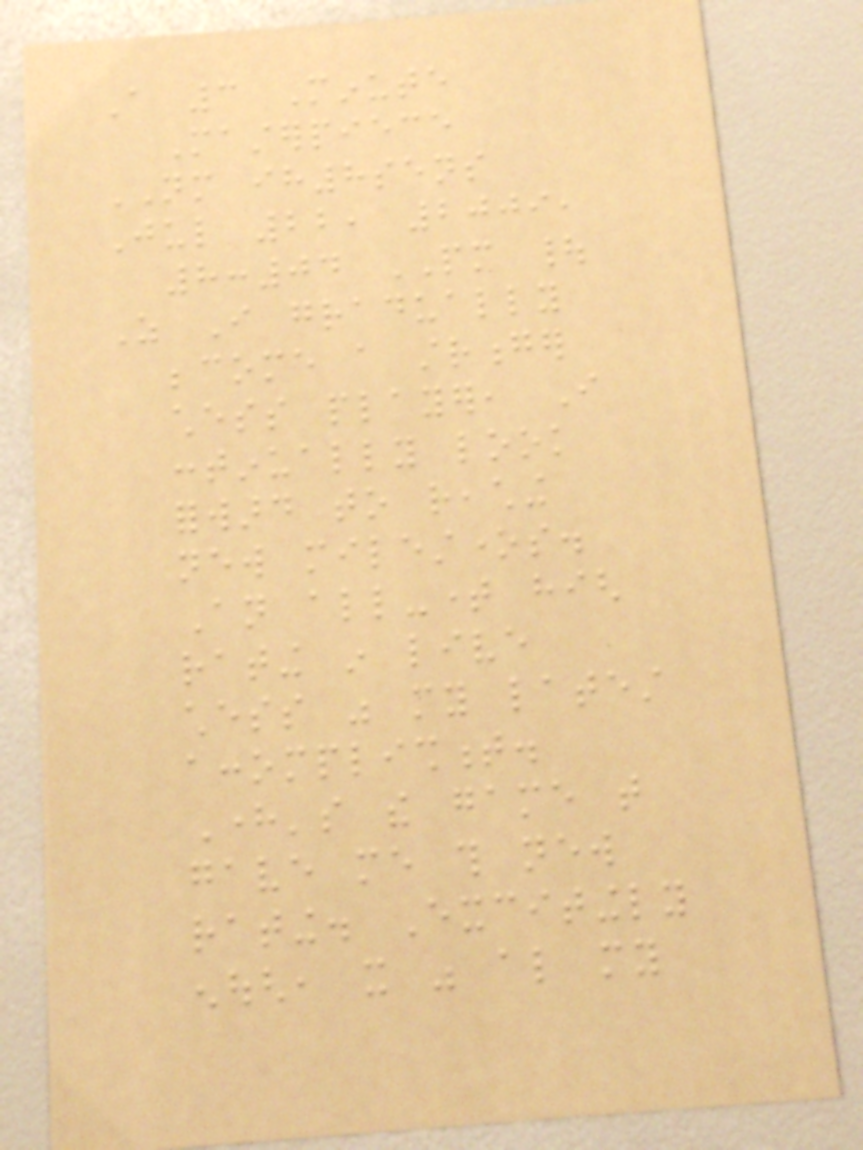A 3 Minute
Masterpiece
NM ih8sens
Jul 22, 2009,
8:04 PM |
As I gradually
become a stronger
chess player, I
continually look
forward to reaching
new milestones.
An all-time high
rating in live
chess was my latest
accomplishment.
Here's the game that
gave me this new
rating. Excitingly
enough, it was also my
